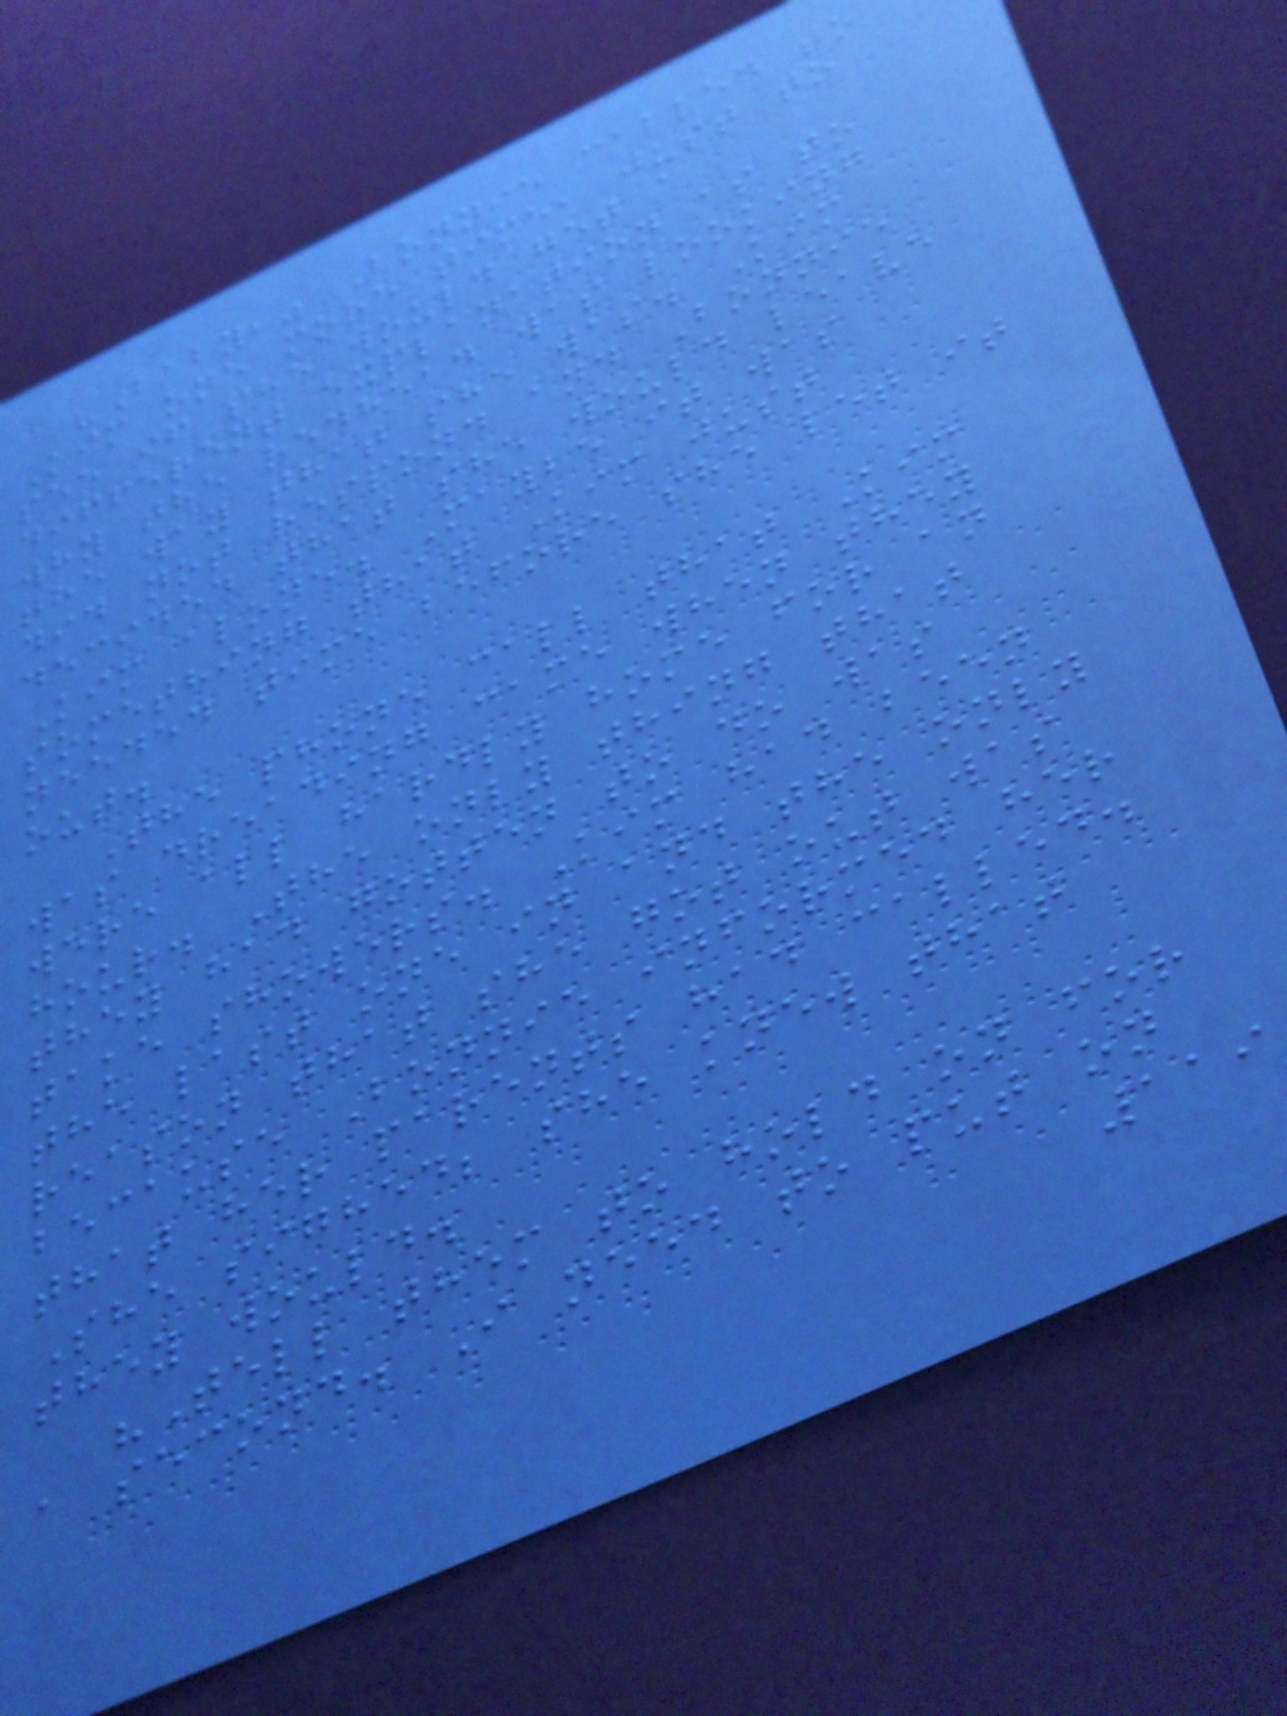"Baby," Bonnie called to
Kim one more time, just to
see if she would get a
different explanation as to
why the redhead was looking
the way that she was. Kim
did not respond and Bonnie
decided that she would leave
Kim alone. Maybe it was
something that Kim just
needed time before she let it
out.
The phone call that Kim
was dreading came when they
were all hardly home for an
hour. The only thing that
they had gotten to do was
take showers. Kim had been
the last one in and the only
reason that she got out was
because Bonnie informed her
that her parents had called.
She sighed; she knew that
they would.
"Tell them to hold on for
a second. I need to put on
119
